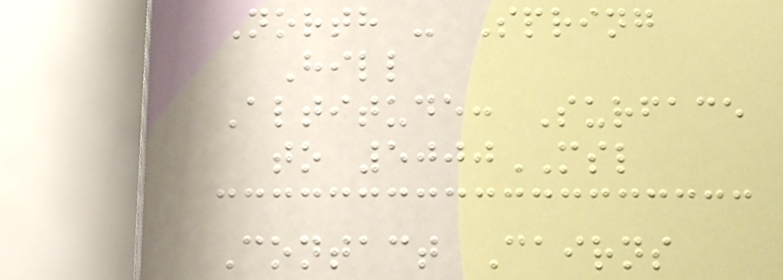North - Spring
Hill
Altitude: Surface
to 5000MSL
Contact Cairns
